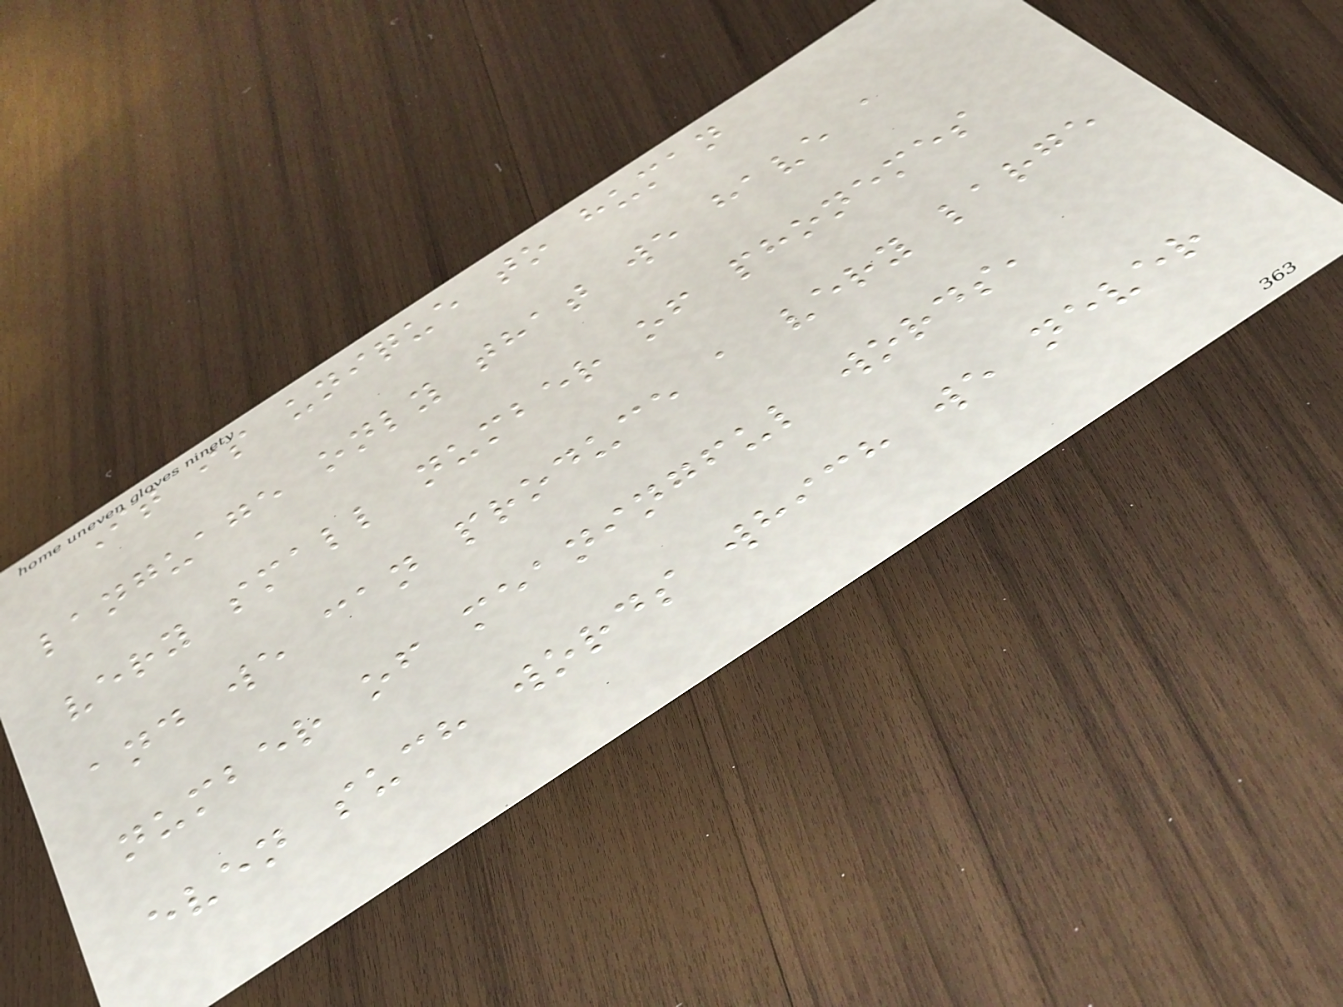It is unique to human
language only that we have a
very small number of phonemes
and we can produce a very large
number of meaningful words,
even such words which we never
